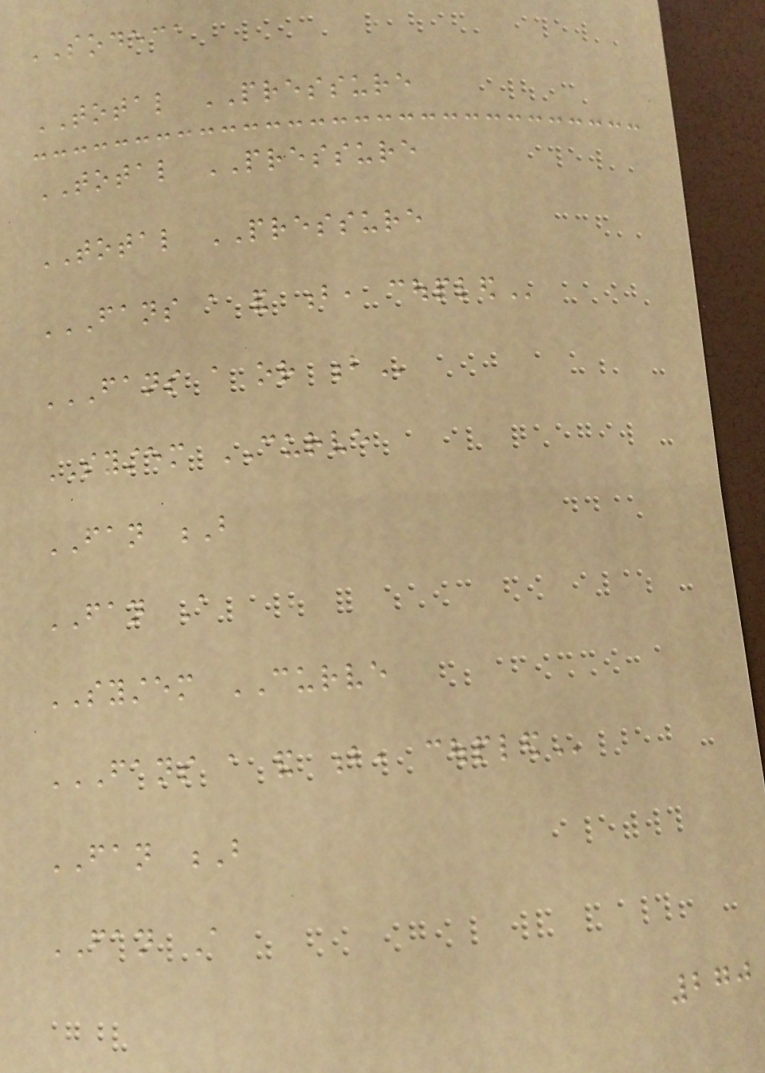SODECA
TOTAL PRESSURE
TOTAL PRESSURE
TOTAL PRESSURE
FANS A AND B, COUPLED
FANS A OR B
SYSTEM CURVE
FAN B
FAN A
SYSTEM CURVE
FANS A AND B, COUPLED
FAN B
FAN A
270
